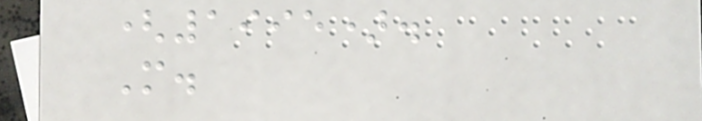(1995).
M.
